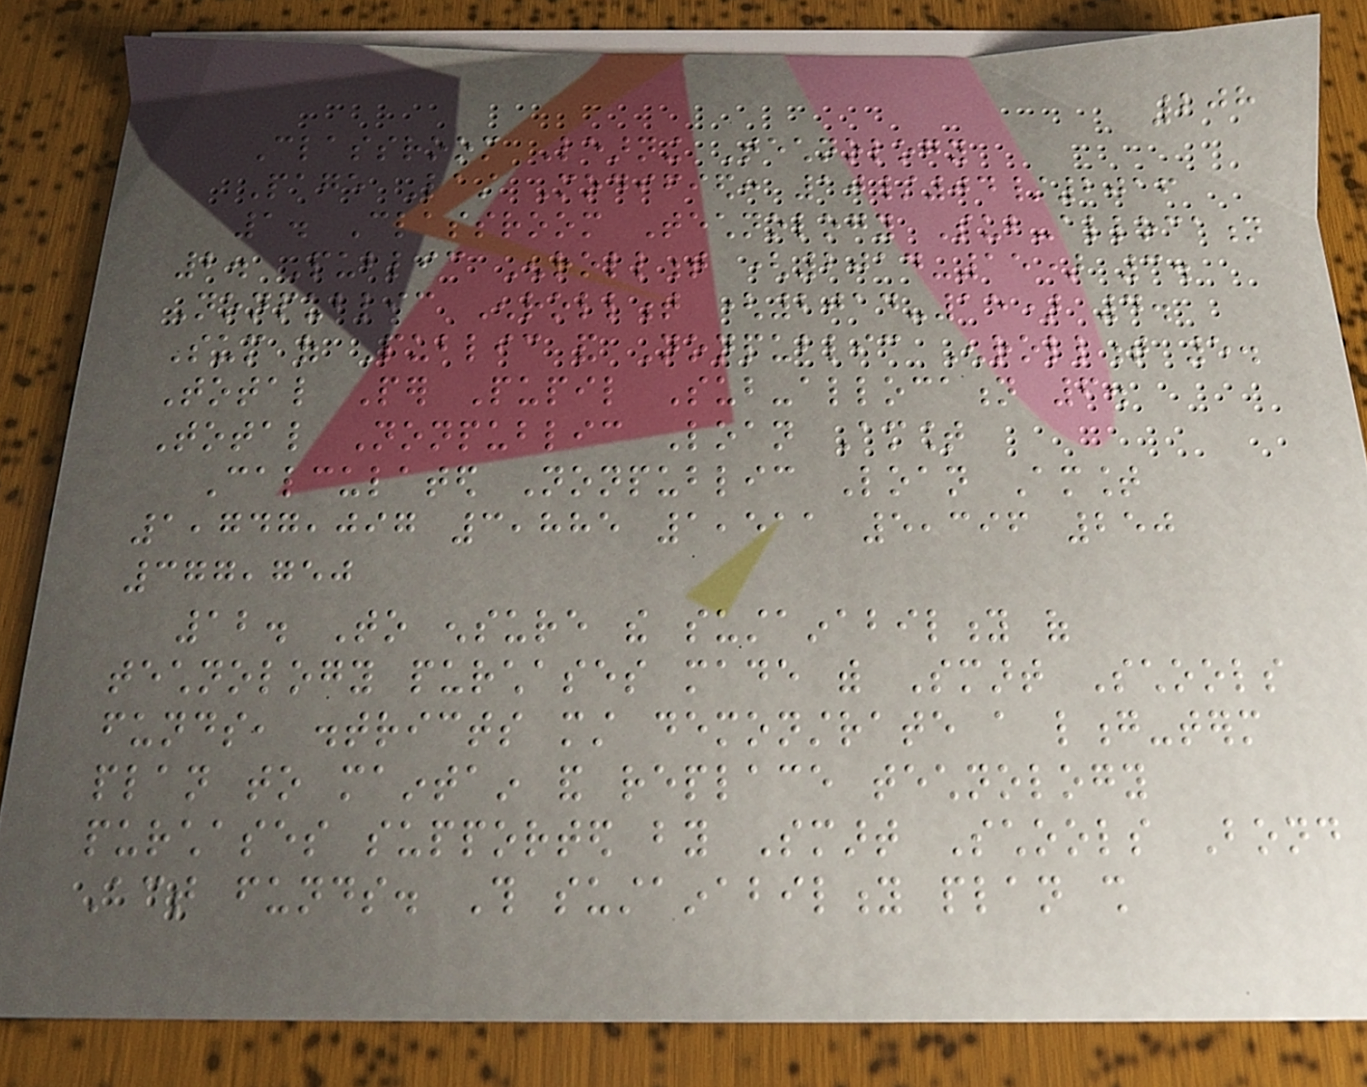208
Classroom Learning Technology
Page Last Modified: 10/04/2016
1. Classroom Technology Sub-allocation
2. Public Enrollment (2014-15) 3.
Nonpublic Enrollment (2014-15) 4.
Sum of Public and Nonpublic Enrollment 5.
Total Per Pupil Sub-allocation 6.
Total Nonpublic Loan Amount
Calculated Nonpublic Loan Amount
1,747,097 3,885 1,511 5,396 250
377,750
12. To ensure the sustainability of
technology purchases made with Smart Schools
funds, districts must demonstrate a long-term
plan to maintain and replace technology
purchases supported by Smart Schools Bond
Act funds. This sustainability plan shall
